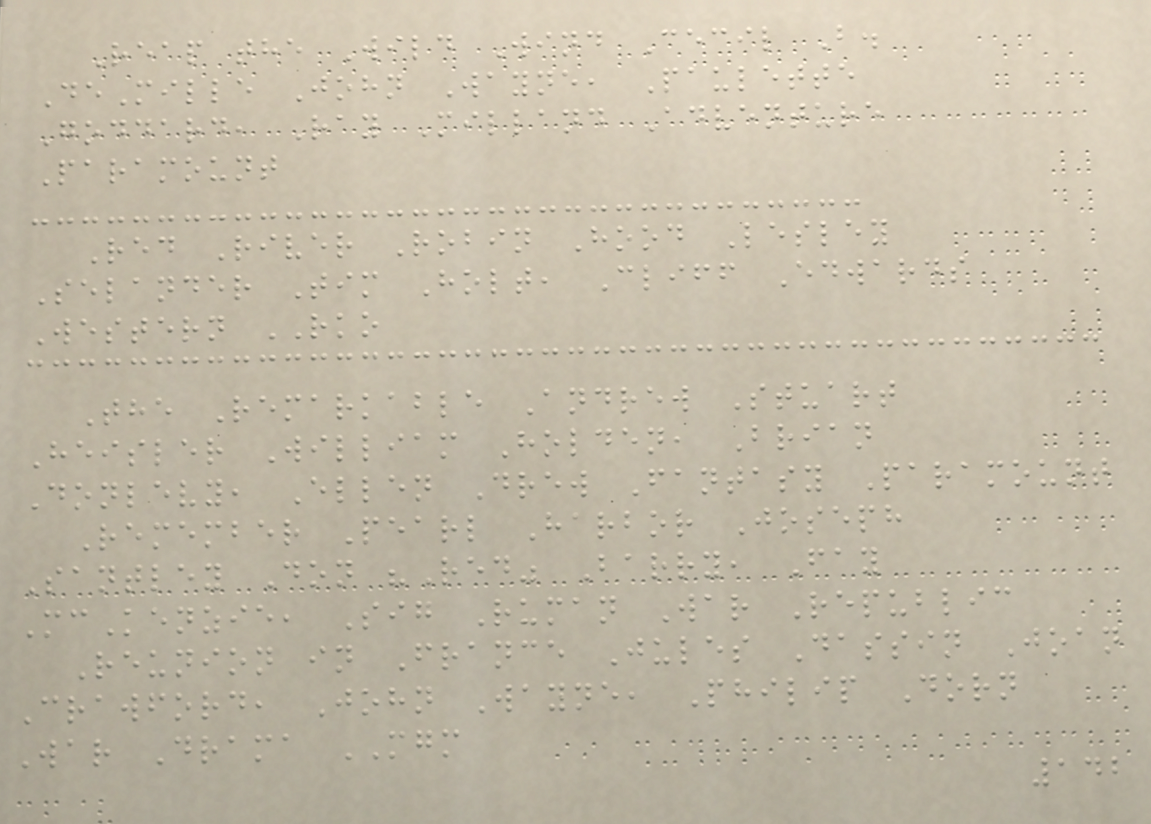Reap the Wild Wind Cecil B.
DeMille John Wayne, Paulette
Goddard, Ray Milland Adventure
Paramount
Red River Robin Hood Lesley
Selander Tim Holt, Cliff Edwards
Western RKO
The Remarkable Andrew Stuart
Heisler William Holden, Brian
Donlevy, Ellen Drew Fantasy Paramount
Remember Pearl Harbor Joseph
Santley Don "Red" Barry, Fay
McKenzie, Sig Ruman War Republic
Reunion in France Jules Dassin Joan
Crawford, John Wayne, Philip Dorn
War Drama MGM
142
